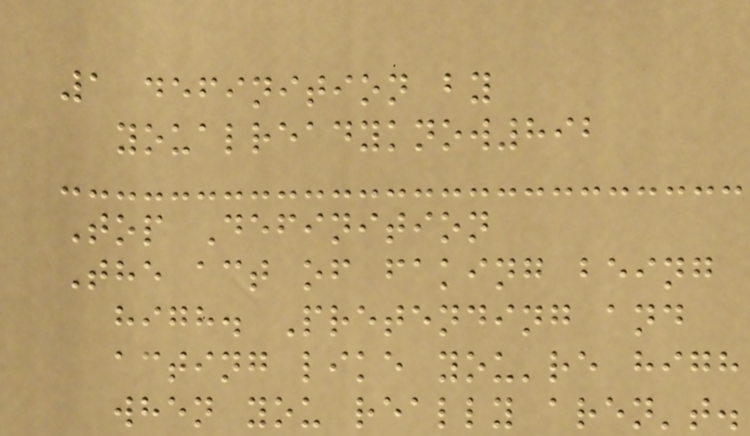1 definition by
youalreadyknow892
Top Definition
The act of faking being
high. Pretending and
acting like you're high
when you really aren't.
